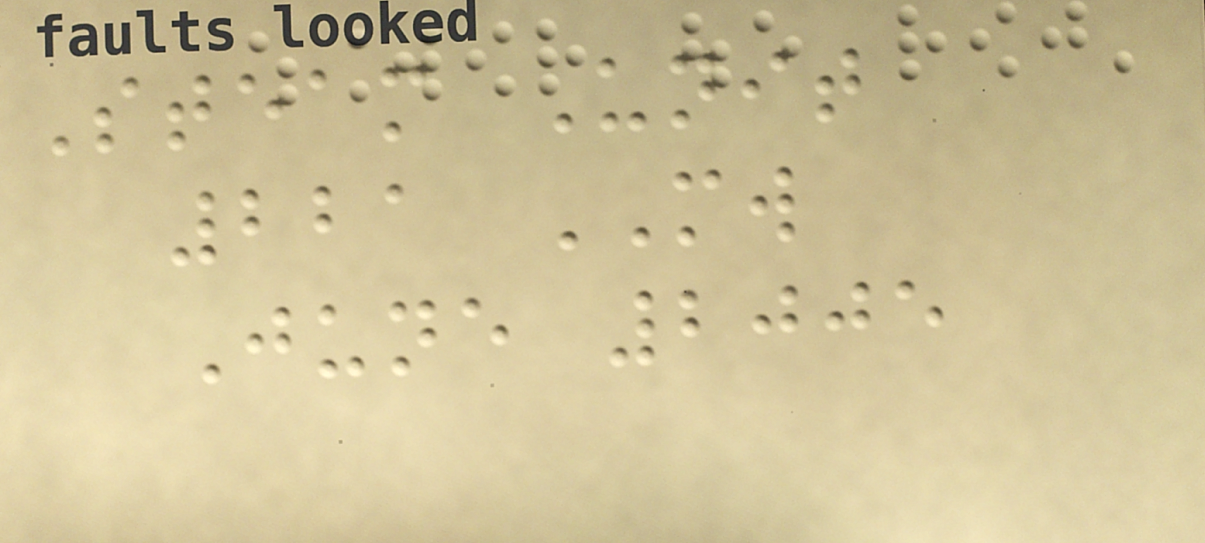Steam Unit
221 MW
June 2005
